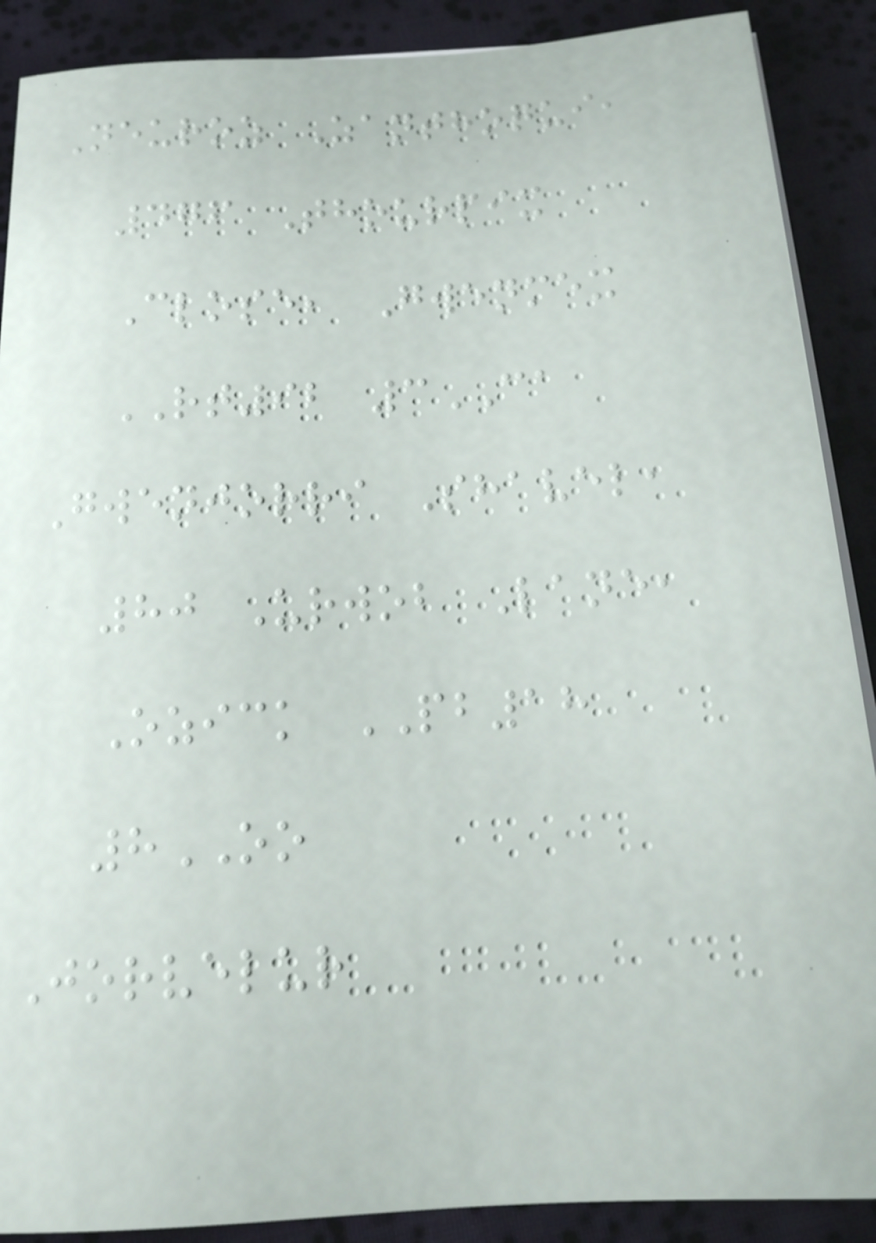Neuroz Zanthoqui,
476 Thourpix
Close, Gwenmex
RT92 3CA
Gwenjorri Shavel,
80 Urwob Lane,
Ozick PB18
8OO
Jorvelur
